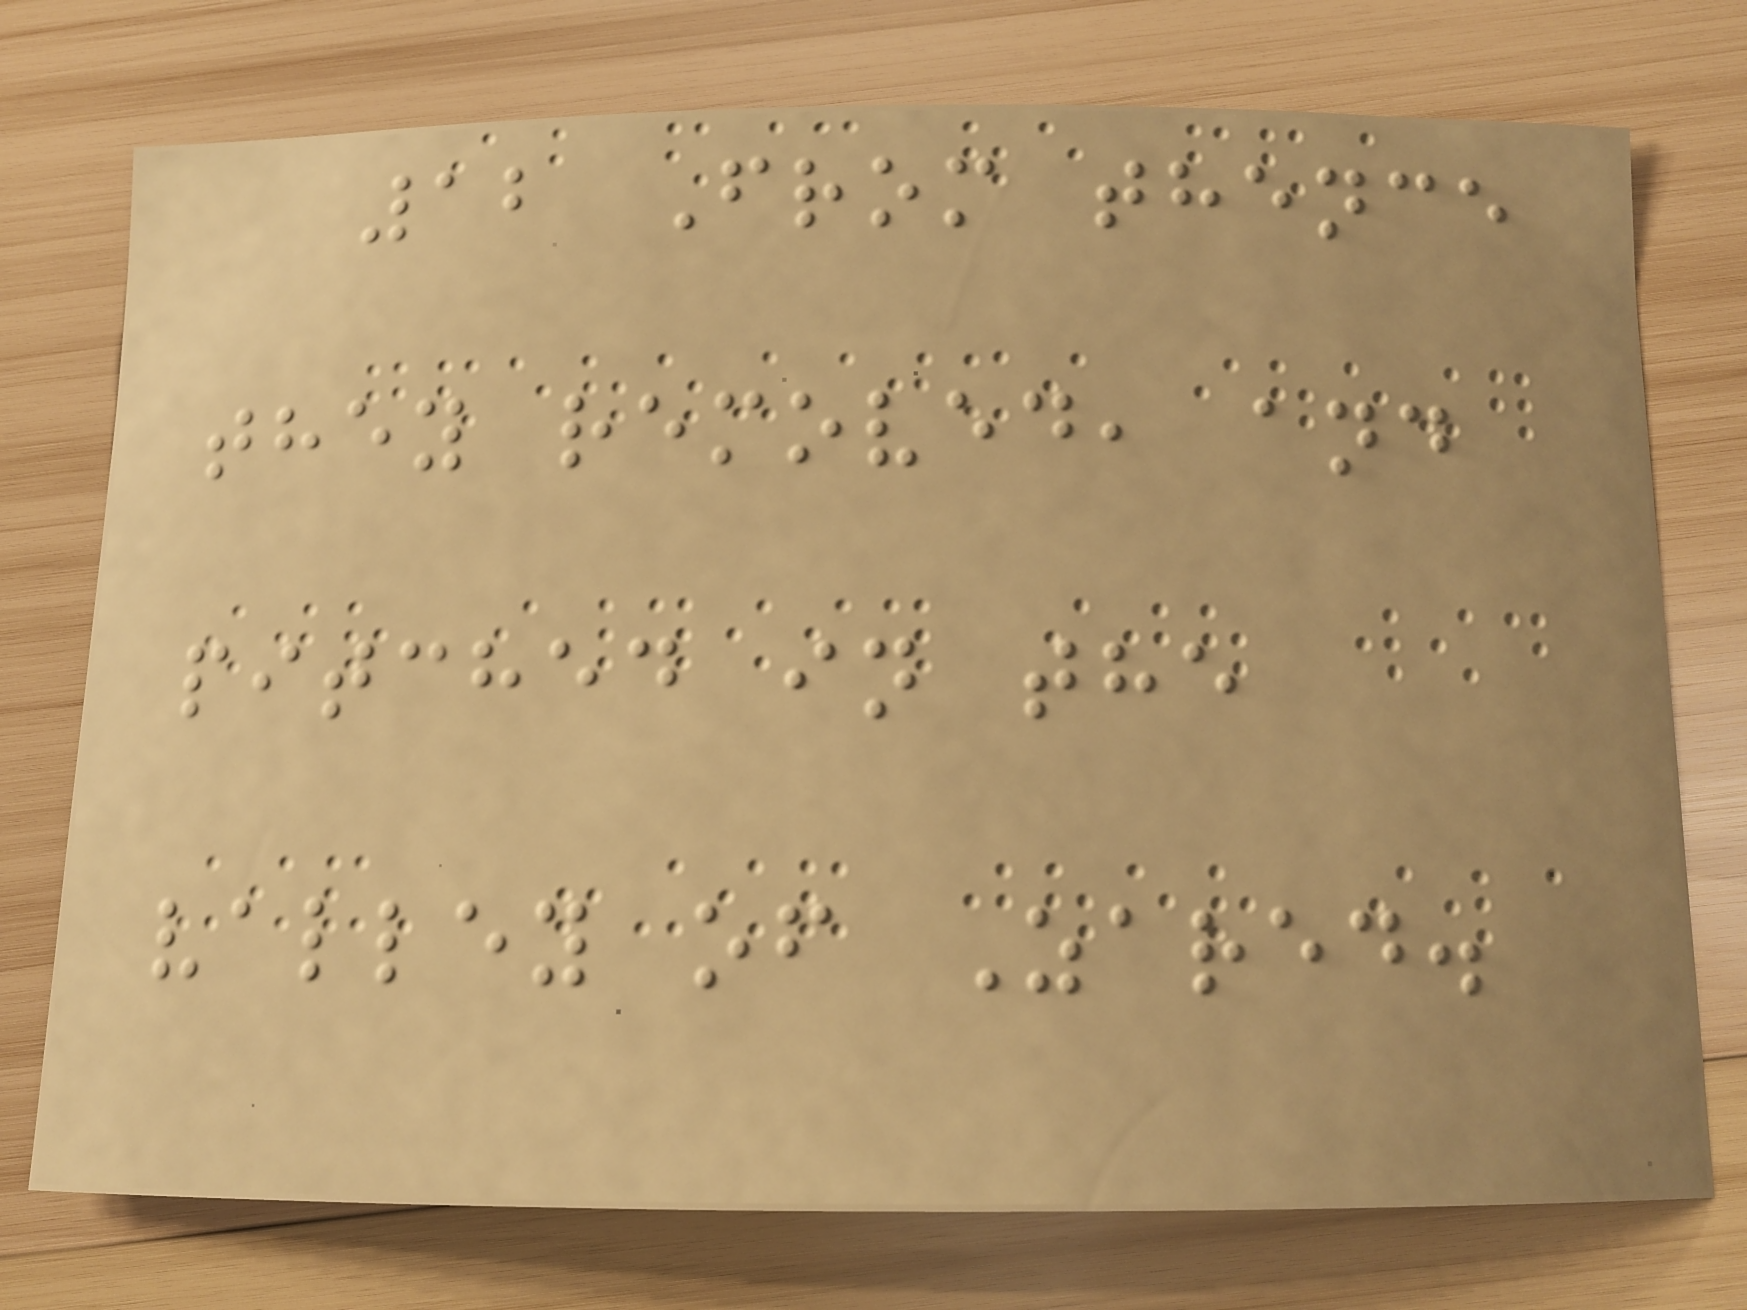12 From thence
they removed, and
pitched in the
valley of Zared.
